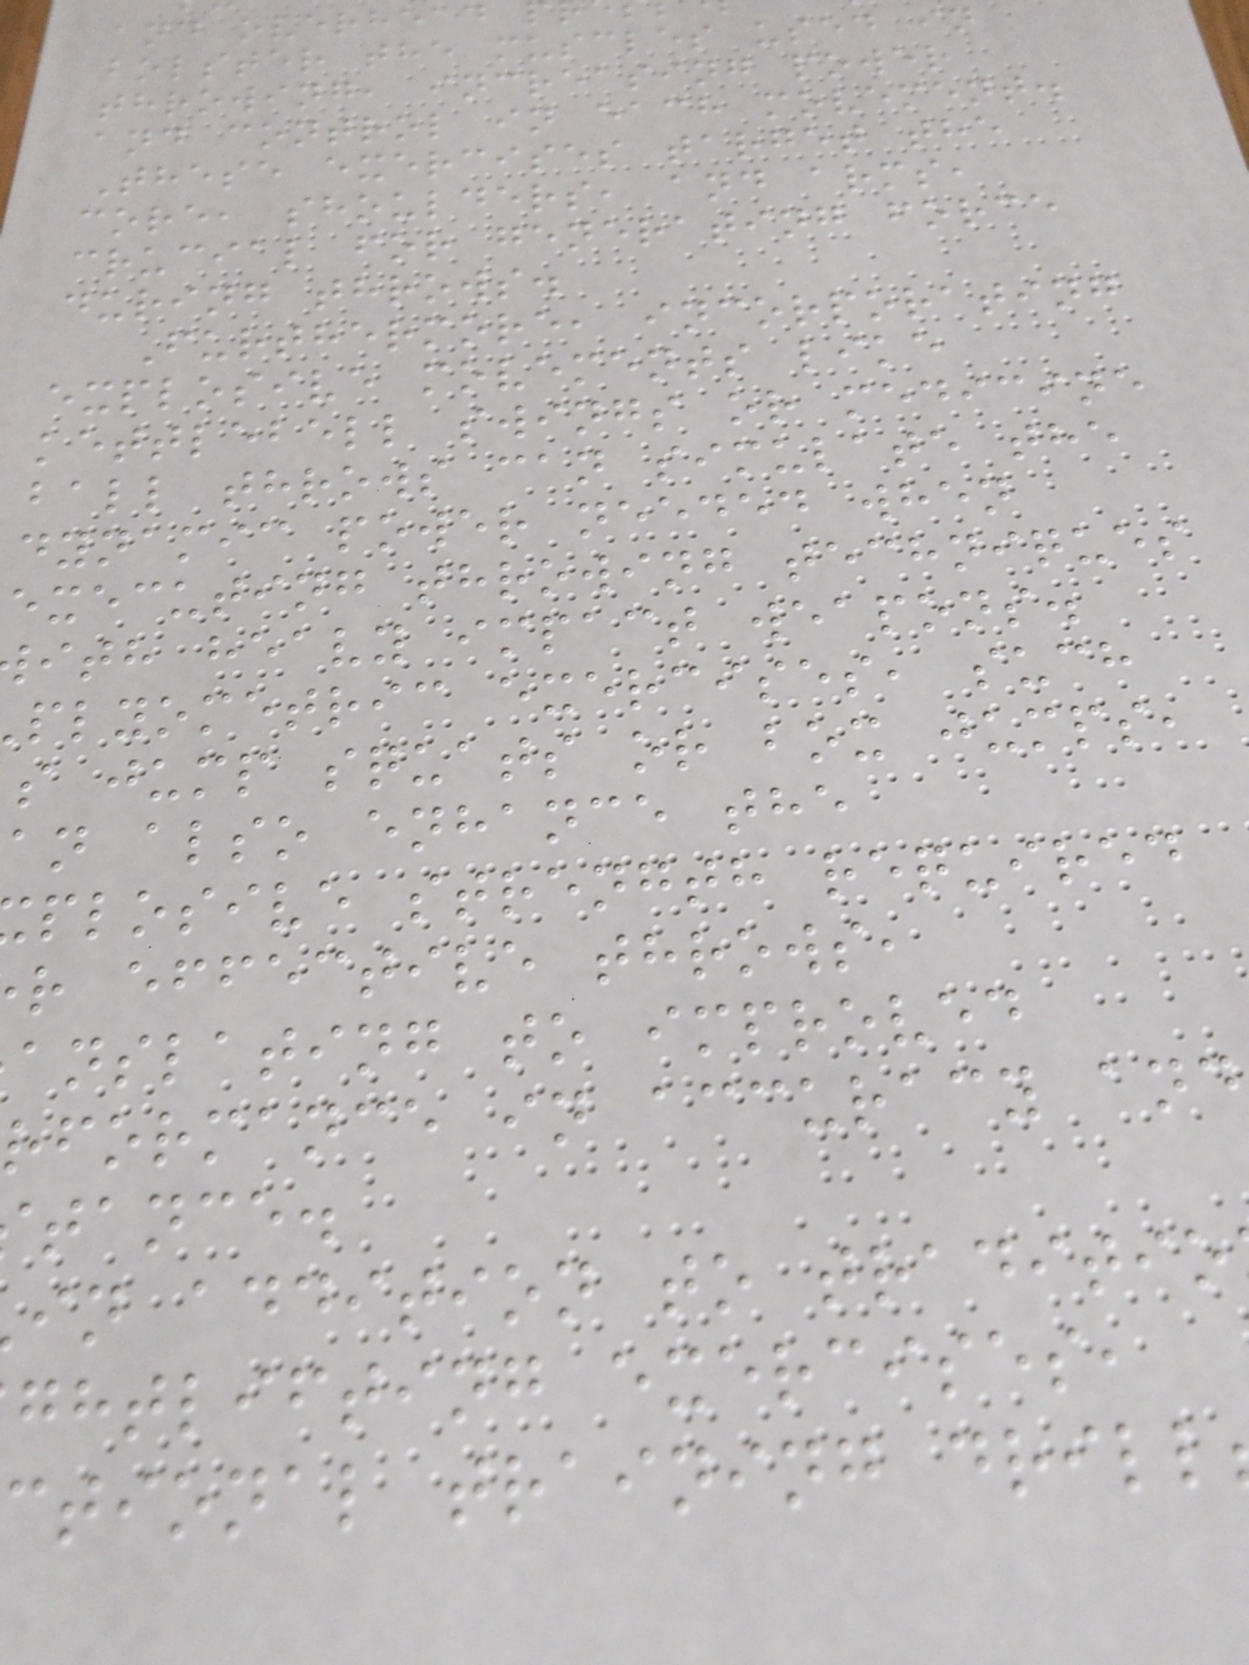and overhead
bolster the muscles used in
throwing, increasing power
and control in each movement.
These exercises target the
core, shoulders, and arms,
crucial for generating force
during throws.
Furthermore, incorporating
explosive movements like
kettlebell swings or medicine
ball throws can simulate the
dynamic power needed when
executing throwing techniques
ith heavy impact weapons.
plyometric exercises, such
s jump squats or box jumps,
an also enhance the
plosive strength required
r effective throws,
anslating to improved
rformance in accuracy and
tance.
in addition to traditio
ghtlifting exercises,
tional training drill
